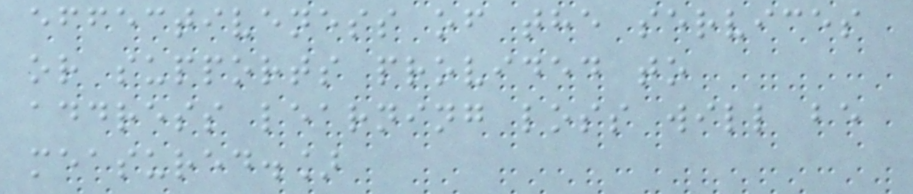effectiveness of the services
or supports provided to
address learning loss will be
measured.]
